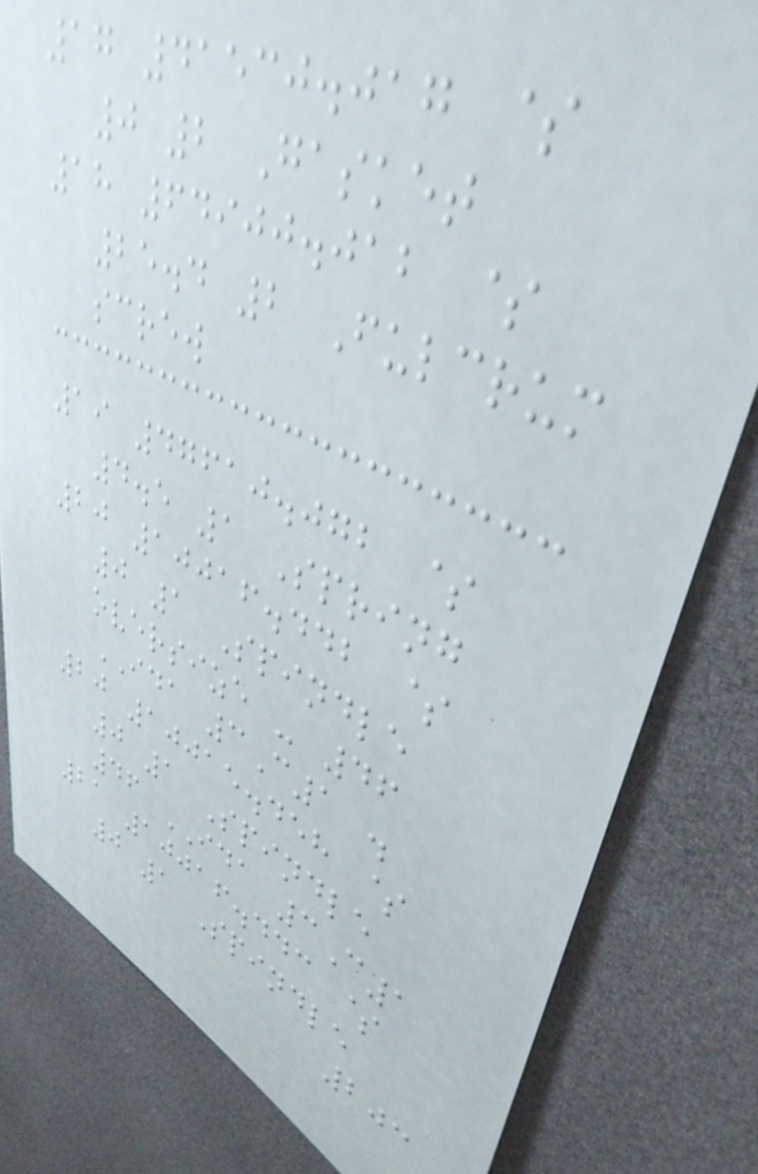17 41530.017 $
0 2 Gasket
18 64900.012 $
25.4 2 Fulcrum
screw
19 47610.072 $
4.5 1 Spring
20 10016.442 $
0 1 Spindle
oversize - 46
IDA 3C1 .
20 10015.458 $
0 1 Spindle
46 IDA 3C1
21 10016.443 $
0 1 Spindle
203
